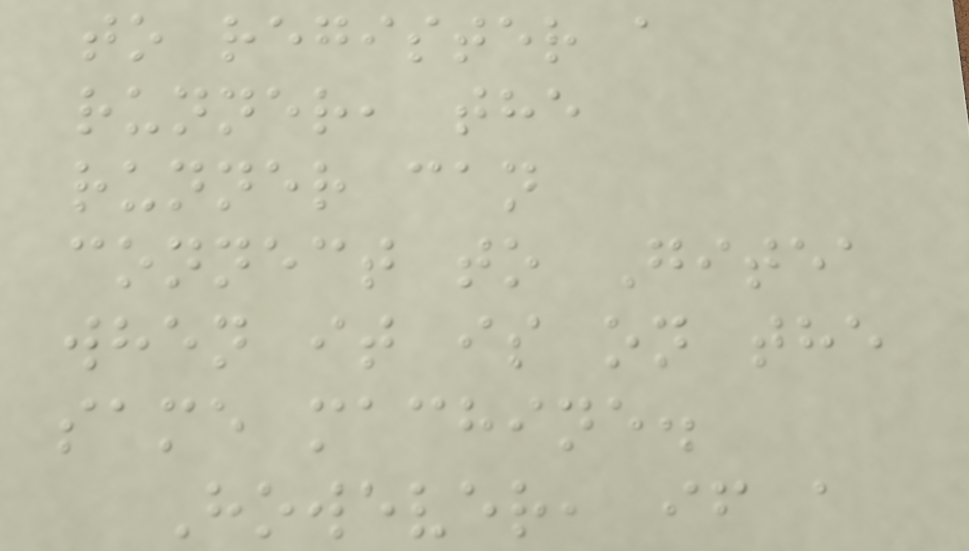to register a
runner, the
runner can
connect to Gitea
when it is on the
same machine.
However, if a
